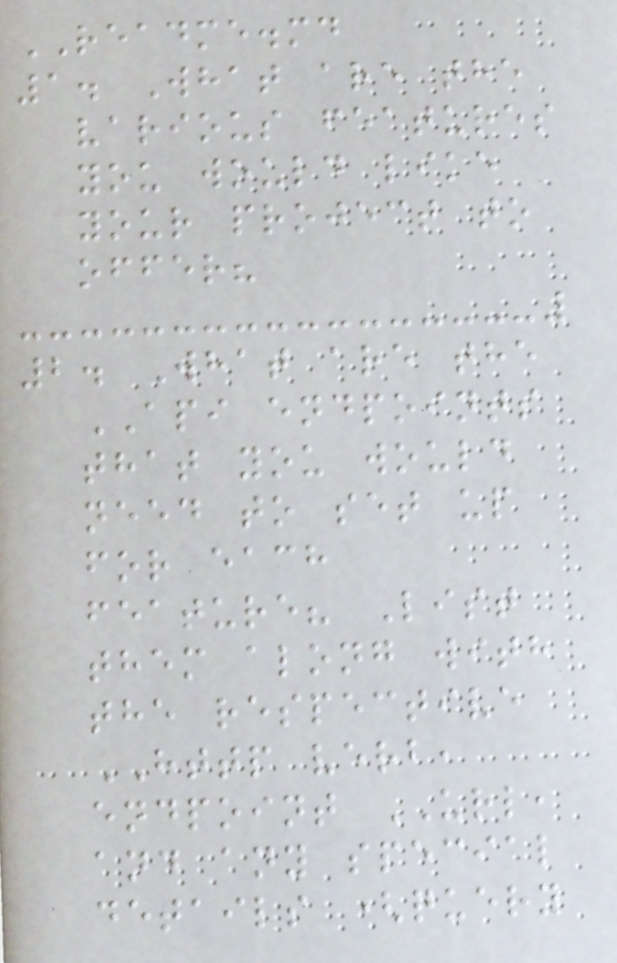README.md
1. What are the
various features
you would like
your project to
offer?
2. What are the
API endpoints
that you would
need to set up
for each
feature? List
them along with
the respective
HTTP verb,
endpoint URL,
and any special
details (query
